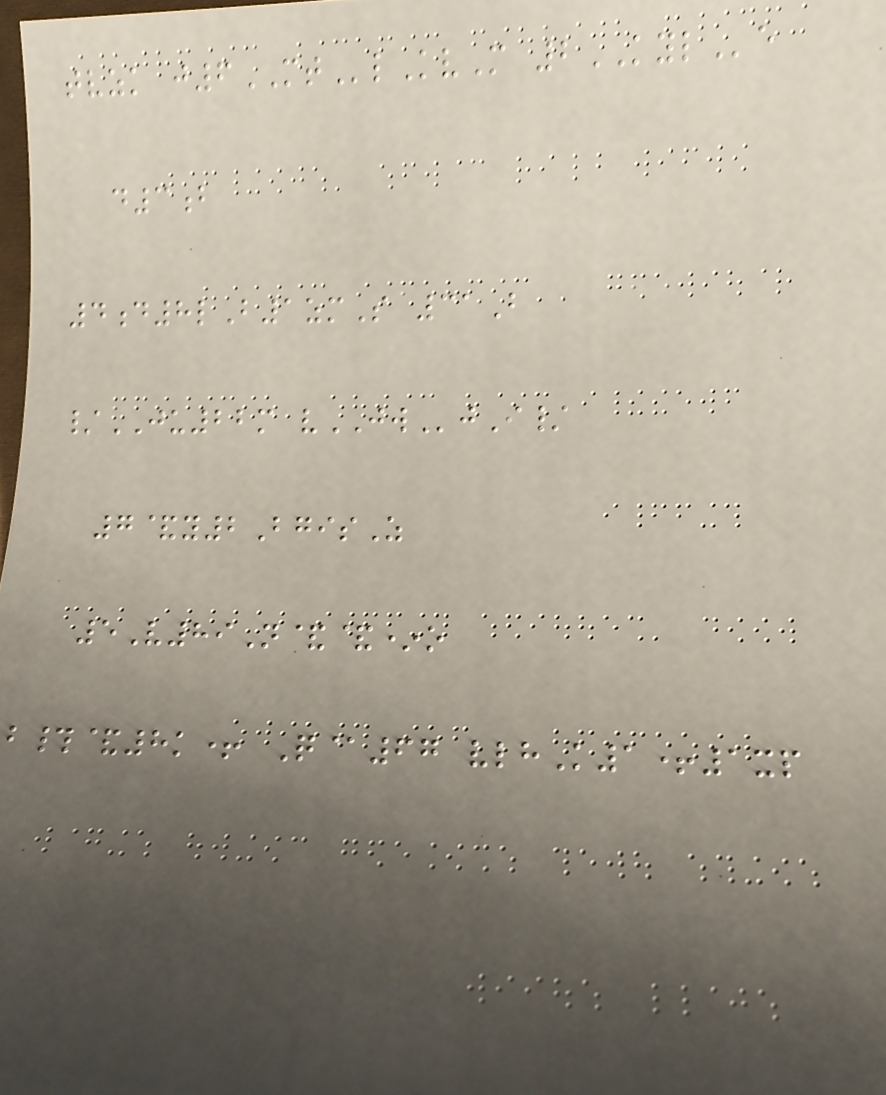tvzk j6MTlKvM 2KYLe
d3b
4d8lB1zmS 31B
/JU22m vJWjI/
7&y2BgisZ
5V89N&&*o
b#&8k+ Q@67 vlhK1+1xp
